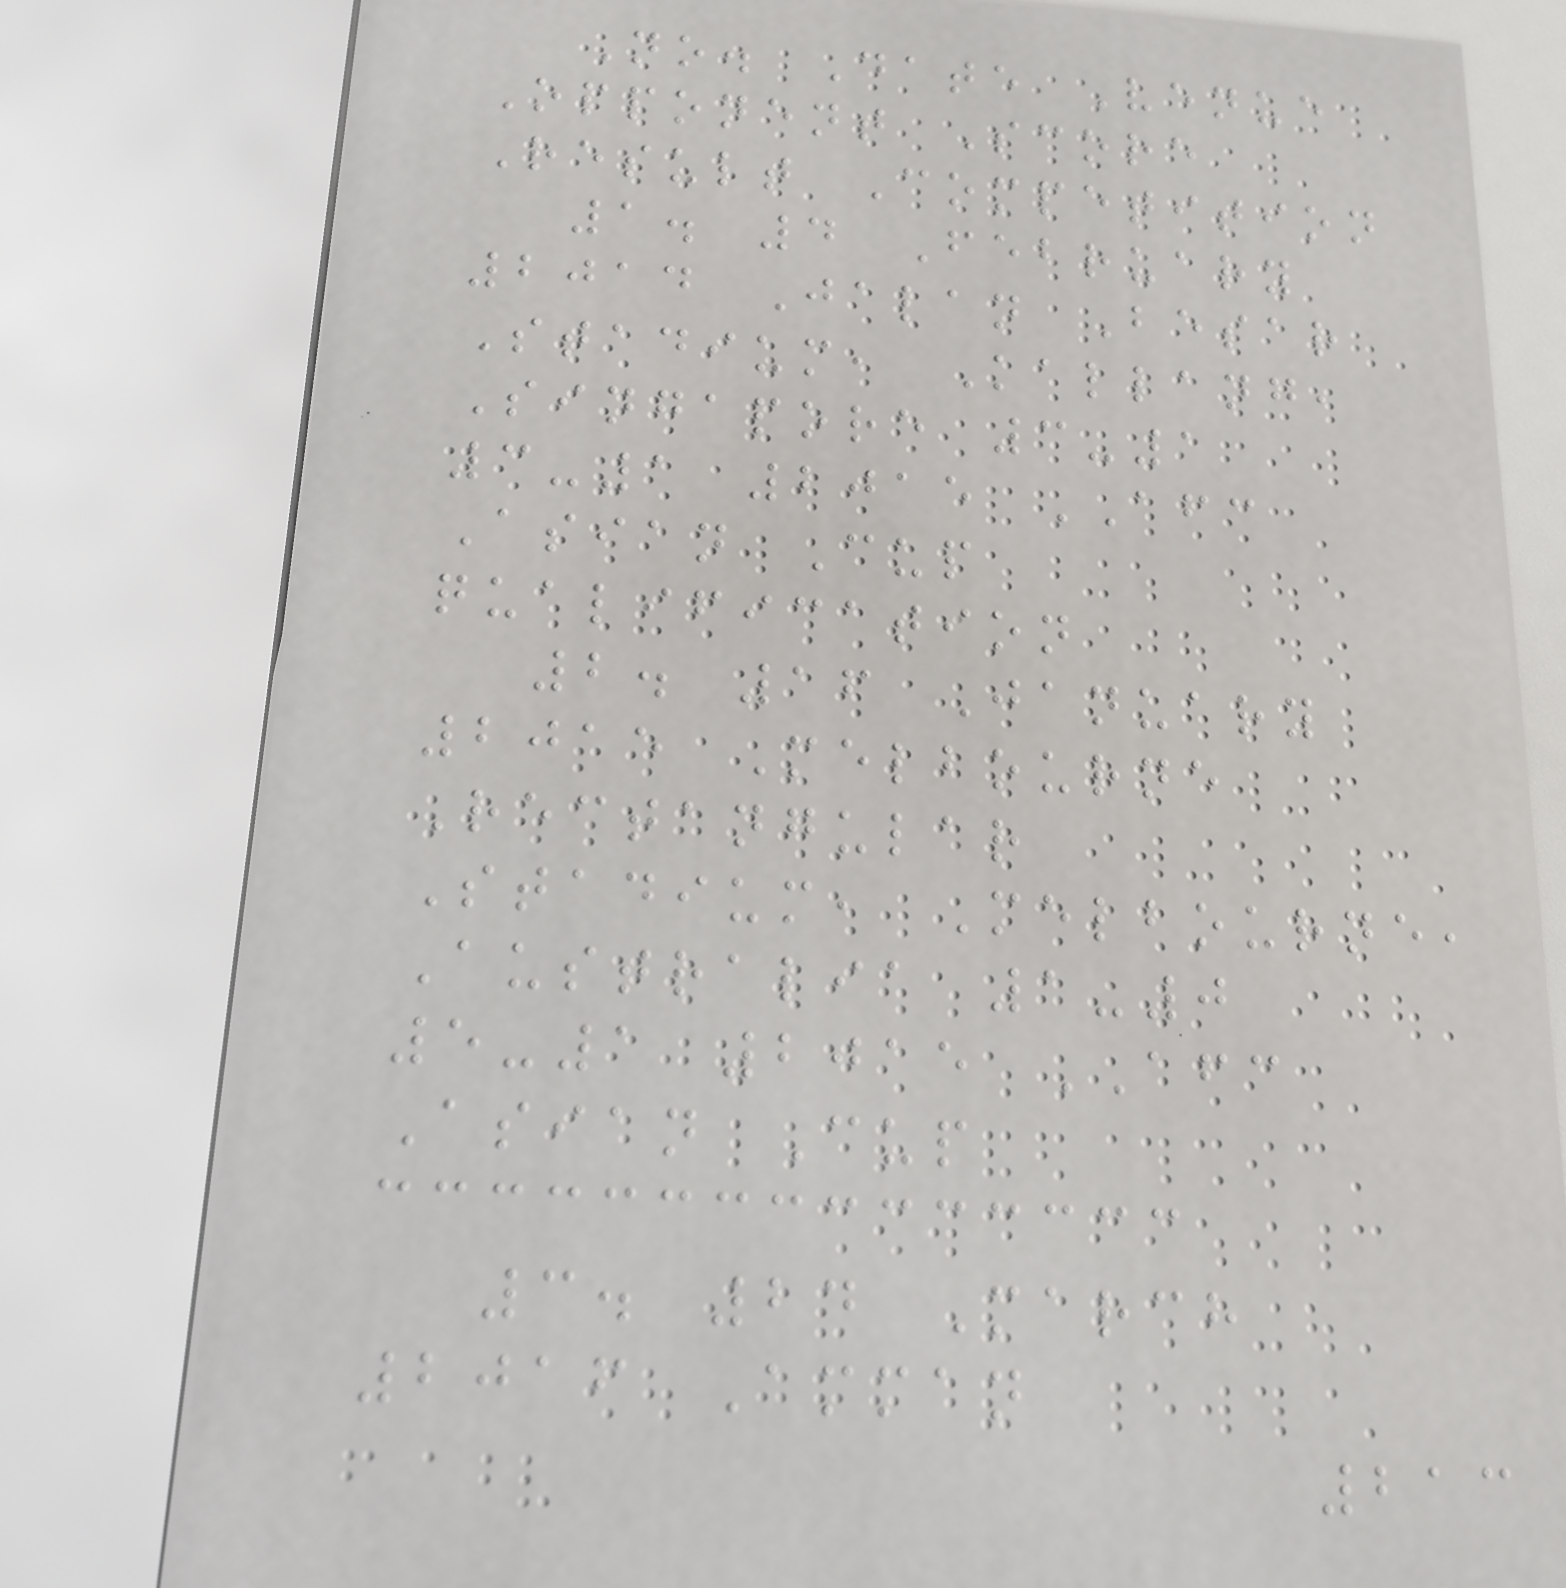No. Date Venue
Opponent Score
Result Competition
1. 4 February
2014 Jalan Besar
Stadium, Kallang,
Singapore 3-1
3-1 2015 AFC
Asian Cup
qualification
2. 16 January
2015 Melbourne
Rectangular
Stadium, Melbourne,
Australia 1-0
5-1 2015 AFC
Asian Cup
3. 24 March
2016 Amman
213
